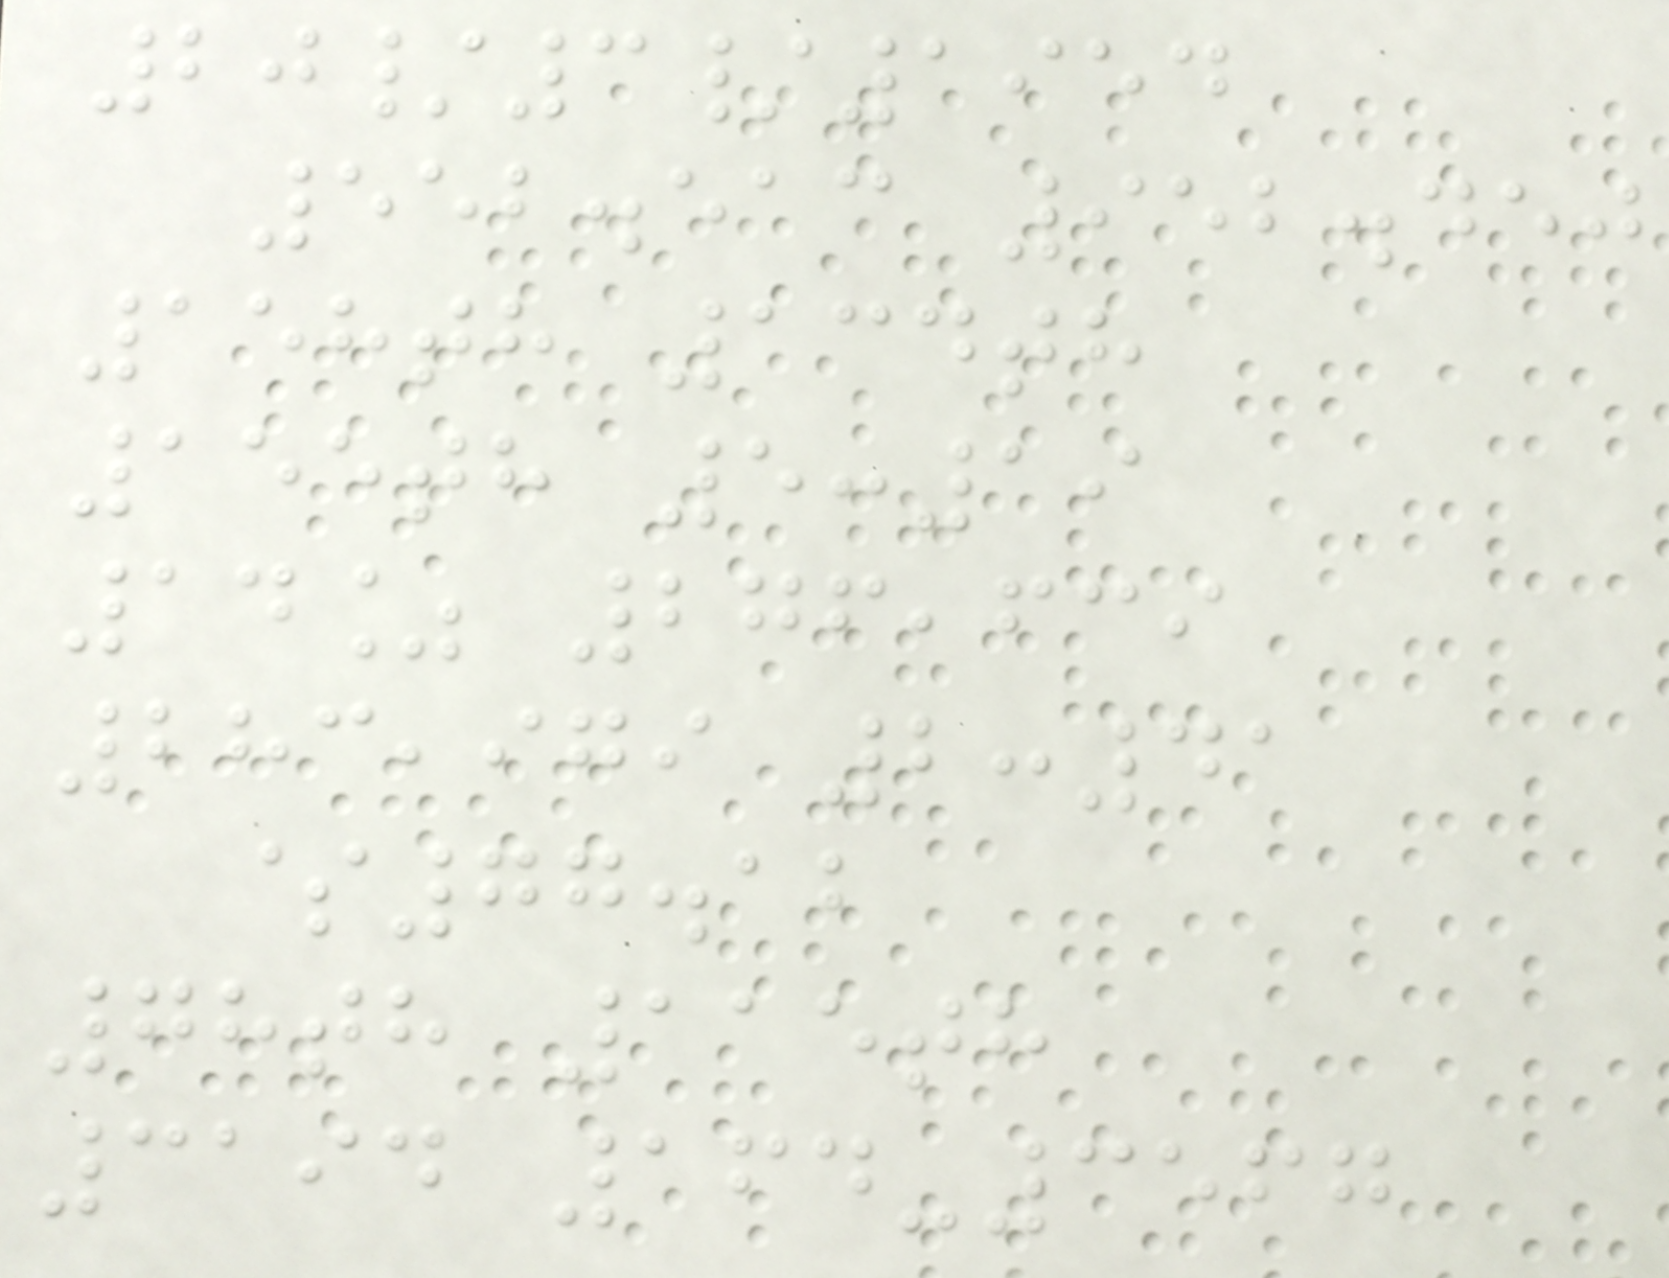20/3/1954
552.513 952.450
158th 134th
155th 5:19
14% 276,639
283,979 2:41
$77.12
78th 115th
3194 164-3567
